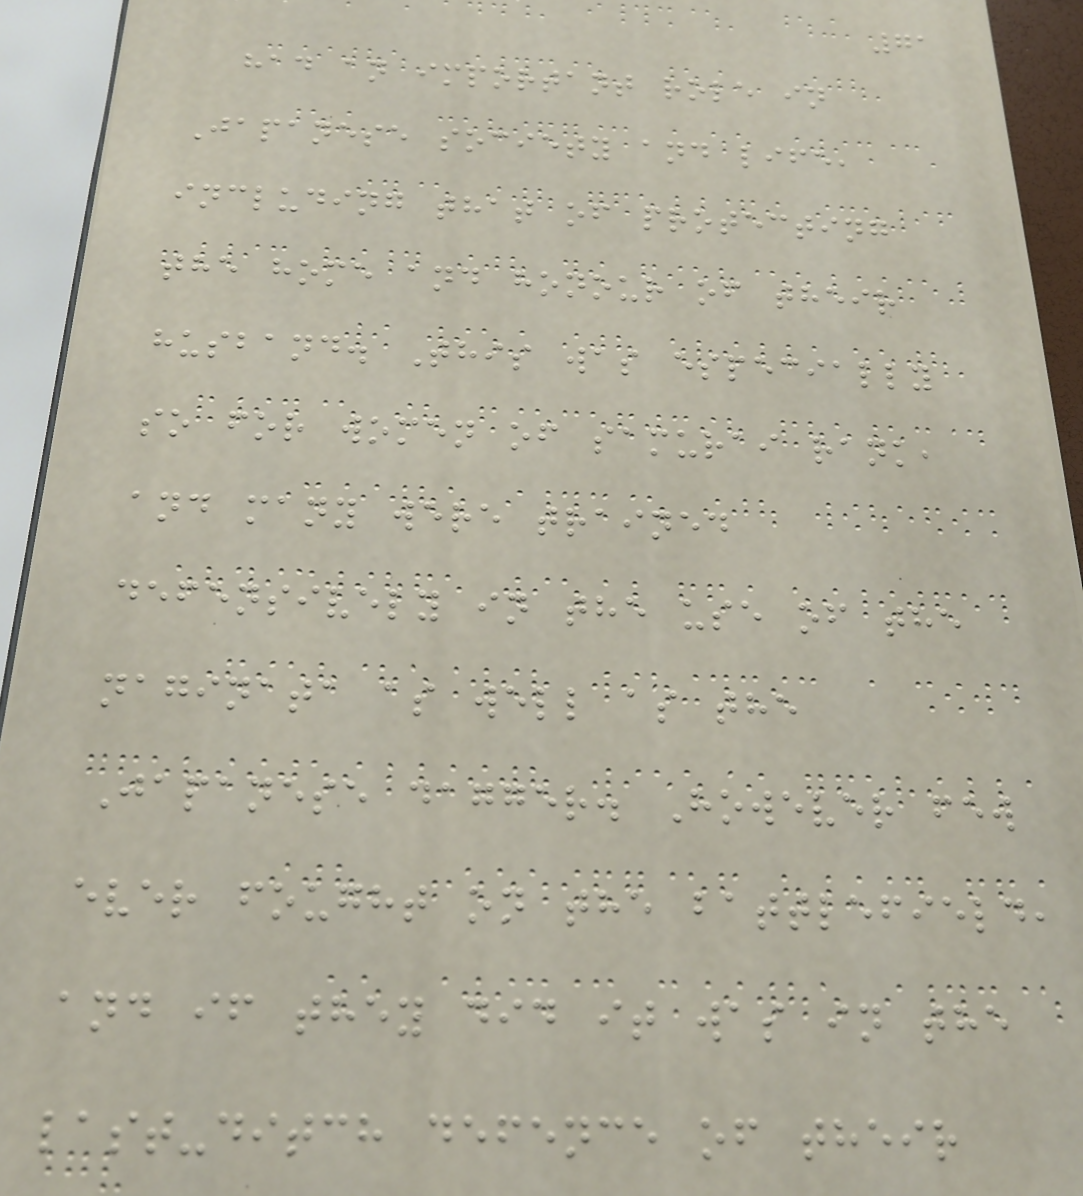71
had an important role in
Japanese society and life,
including that of protecting
the home and honour of their
husband. This was especially
so for women of samurai rank,
and many were trained
defensively in the use of the
naginata as well as the
Japanese dagger. However few
ever fought on the battlefield,
and if they did it was in the
last-ditch defence of their
